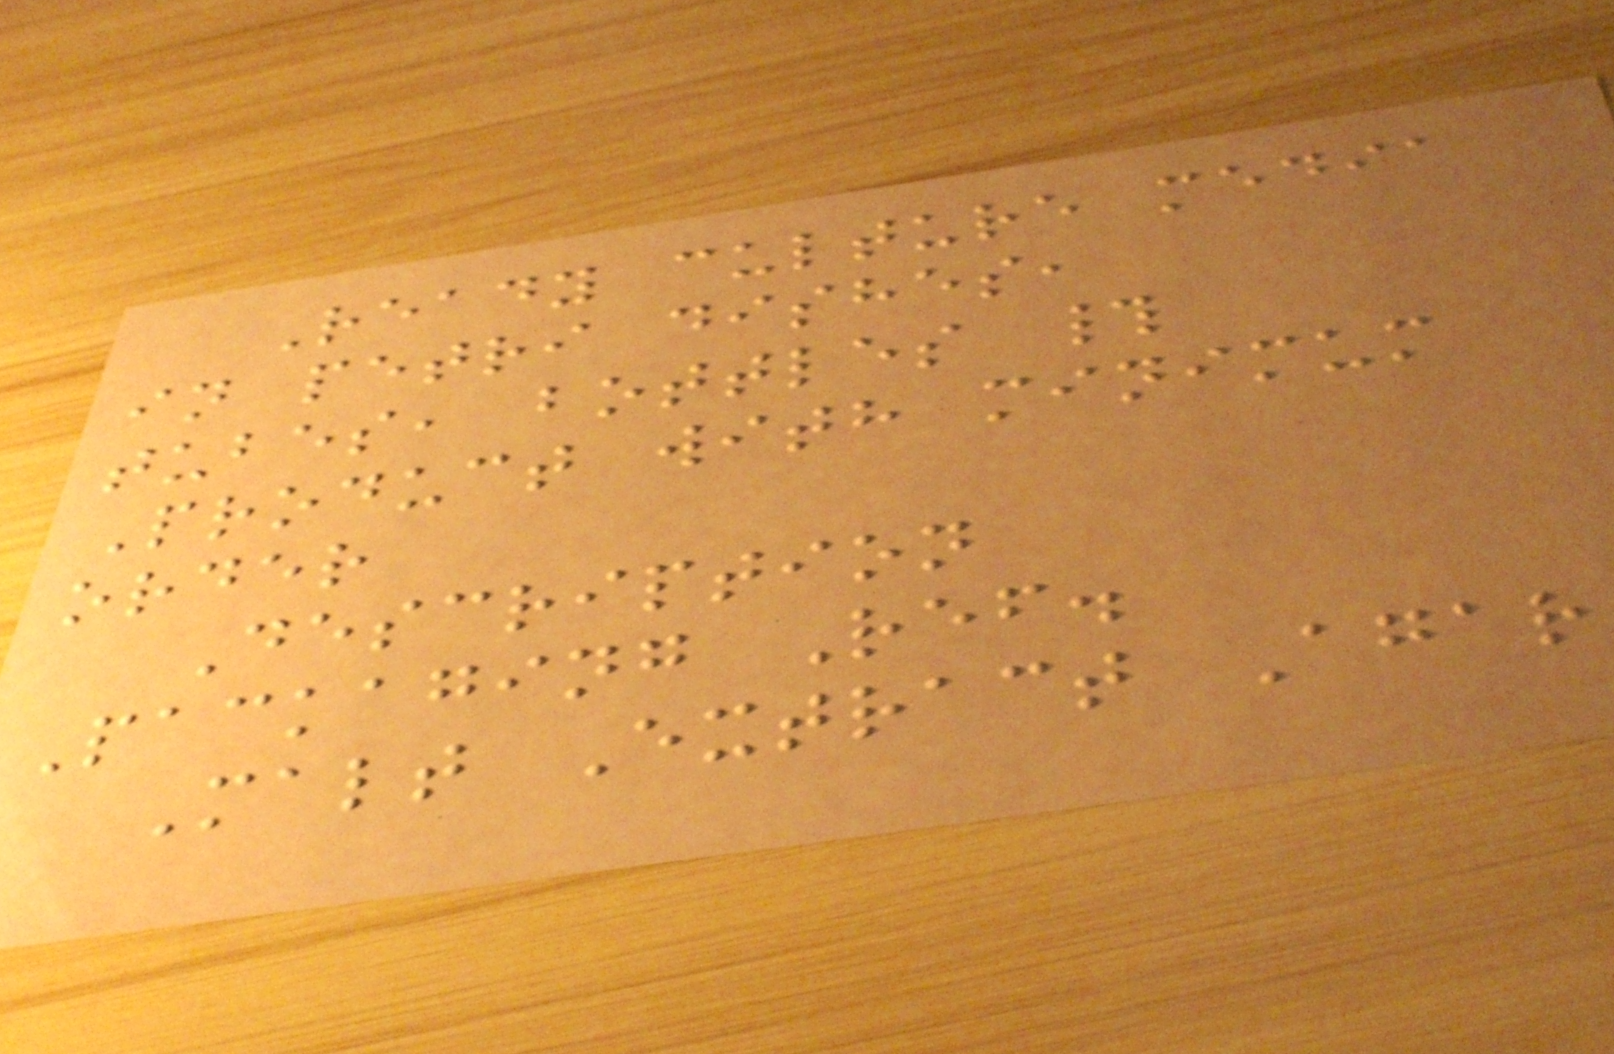Ready culture media
in petri dishes,
tubes, bottles #
Product with minimum
order
Description
Packaging Ref.
Malt Extract Agar
